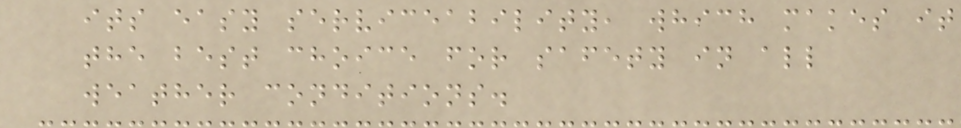its easy serviceability, which makes it
the best choice for safety in all
weather conditions.
